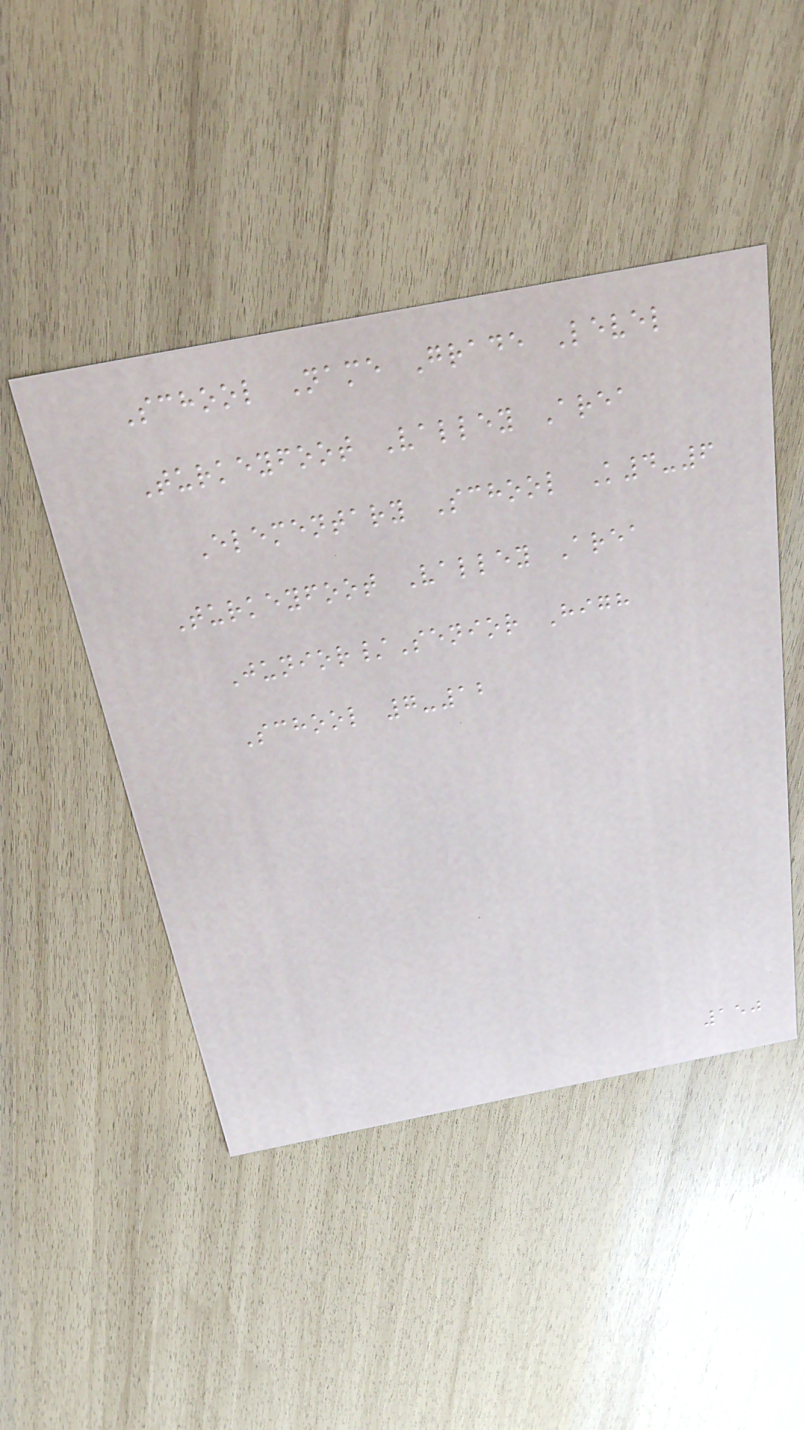School Name Grade Level
Turkeyfoot Valley Area
Elementary School K4-6
Turkeyfoot Valley Area
Junior/Senior High
School 7-12
150
